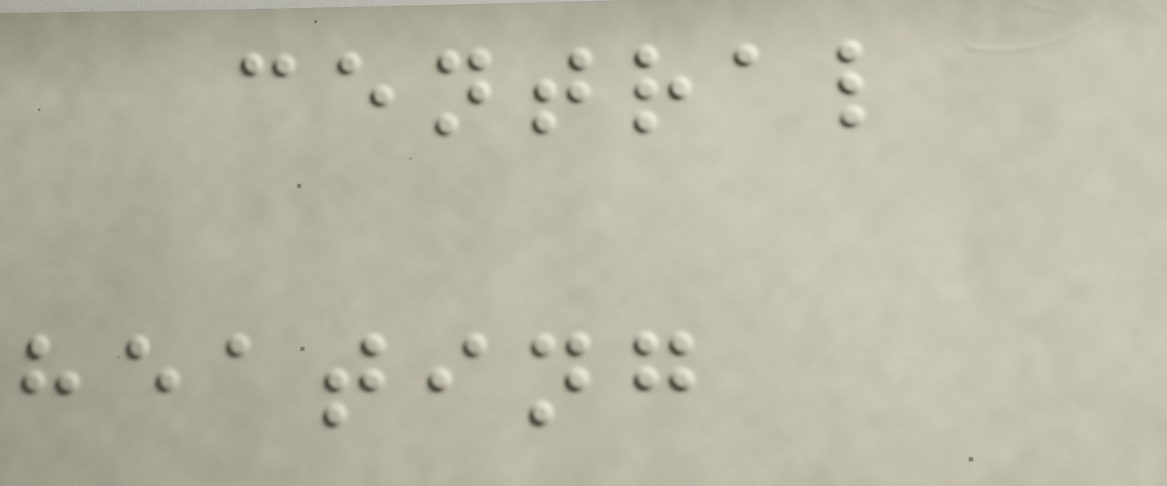central
heating
